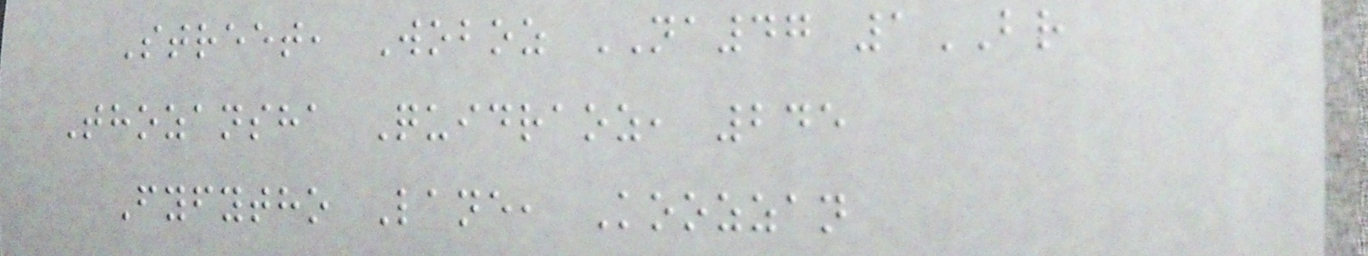Street, Woboz NA47 1BR
Thozansha Quidraoz, 245
Fyfytho Lane, Koozzan
